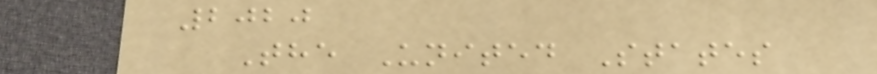2020
The United States
